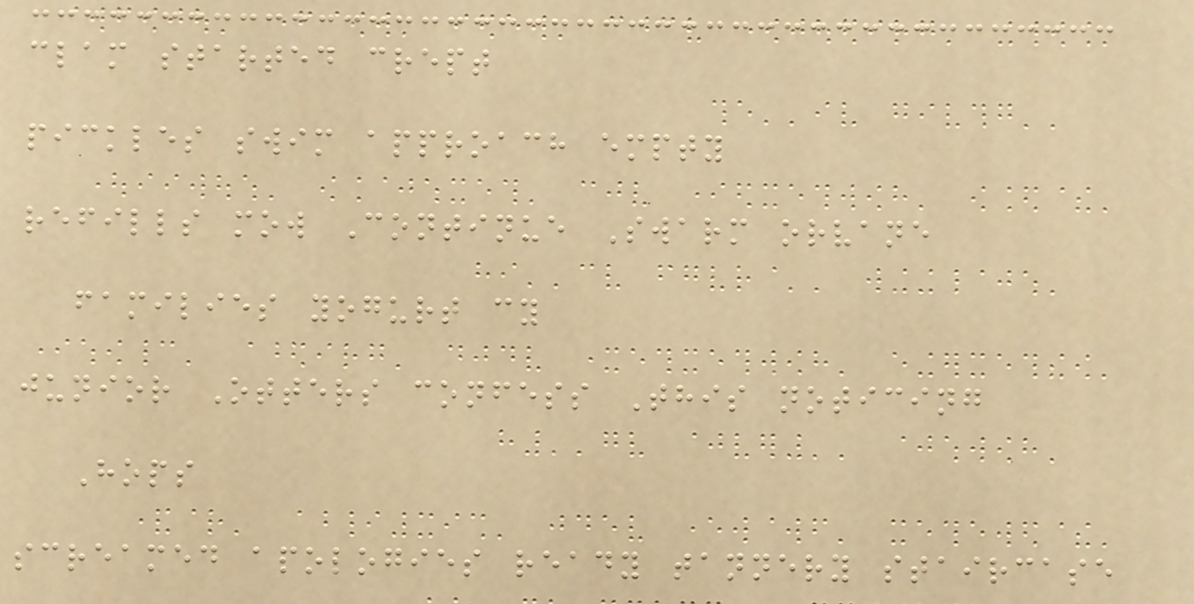clam started crept
pickles swim approach empty
refills mow Continue Swarm orvane
families yogurt cy
junior Otters confess This noticing
Hops
screamed apologies ready tannery staircase
